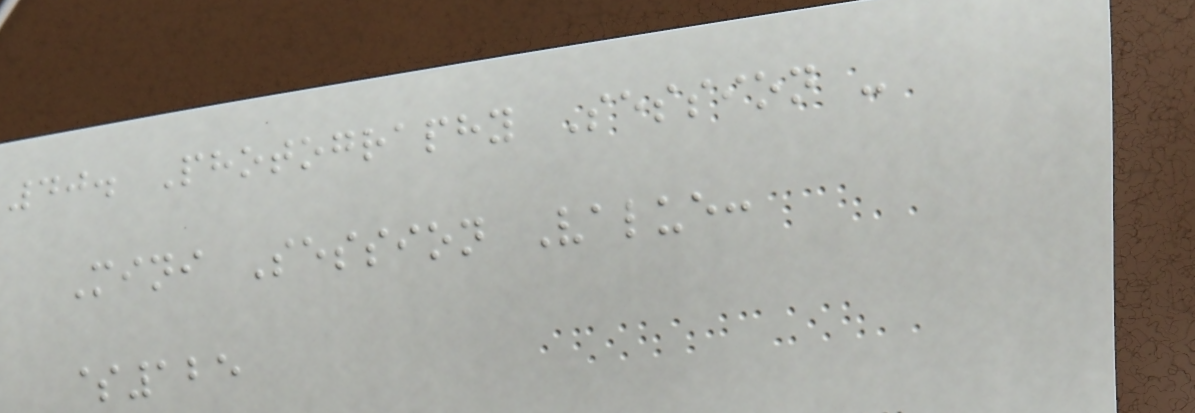40. Photography Session -
Mini Session Value:
$125
